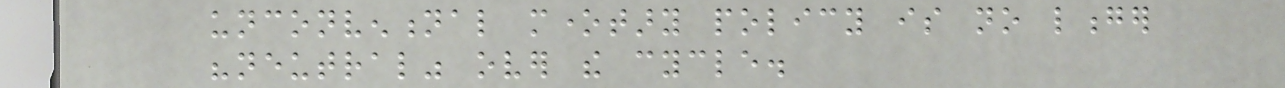unconventional monetary policy is no longer
"neutral" over the cycle.
